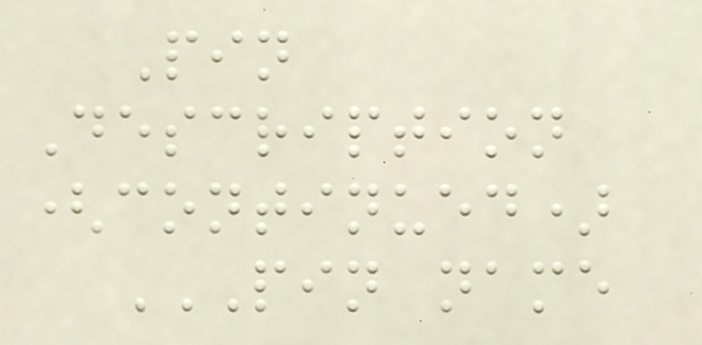Pin
Description
(continued)
PIN NAME
